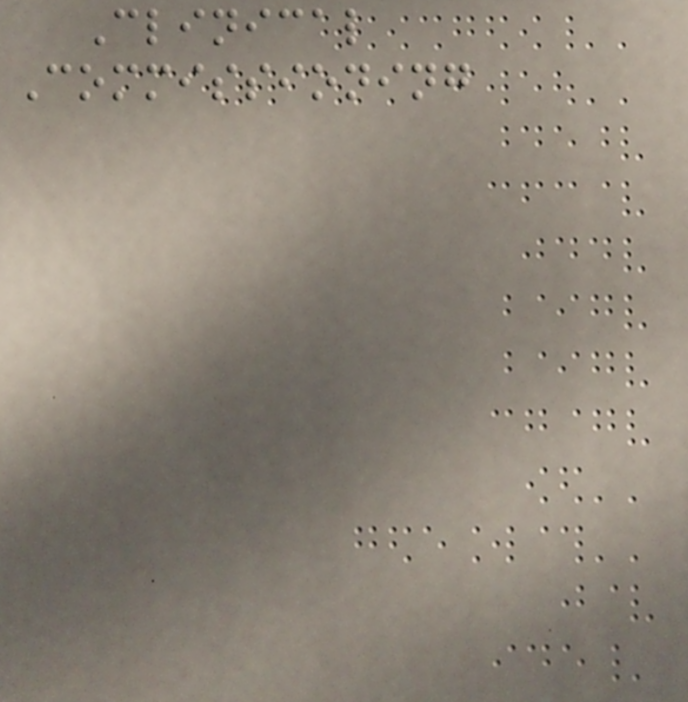Clinical
Commissioning
